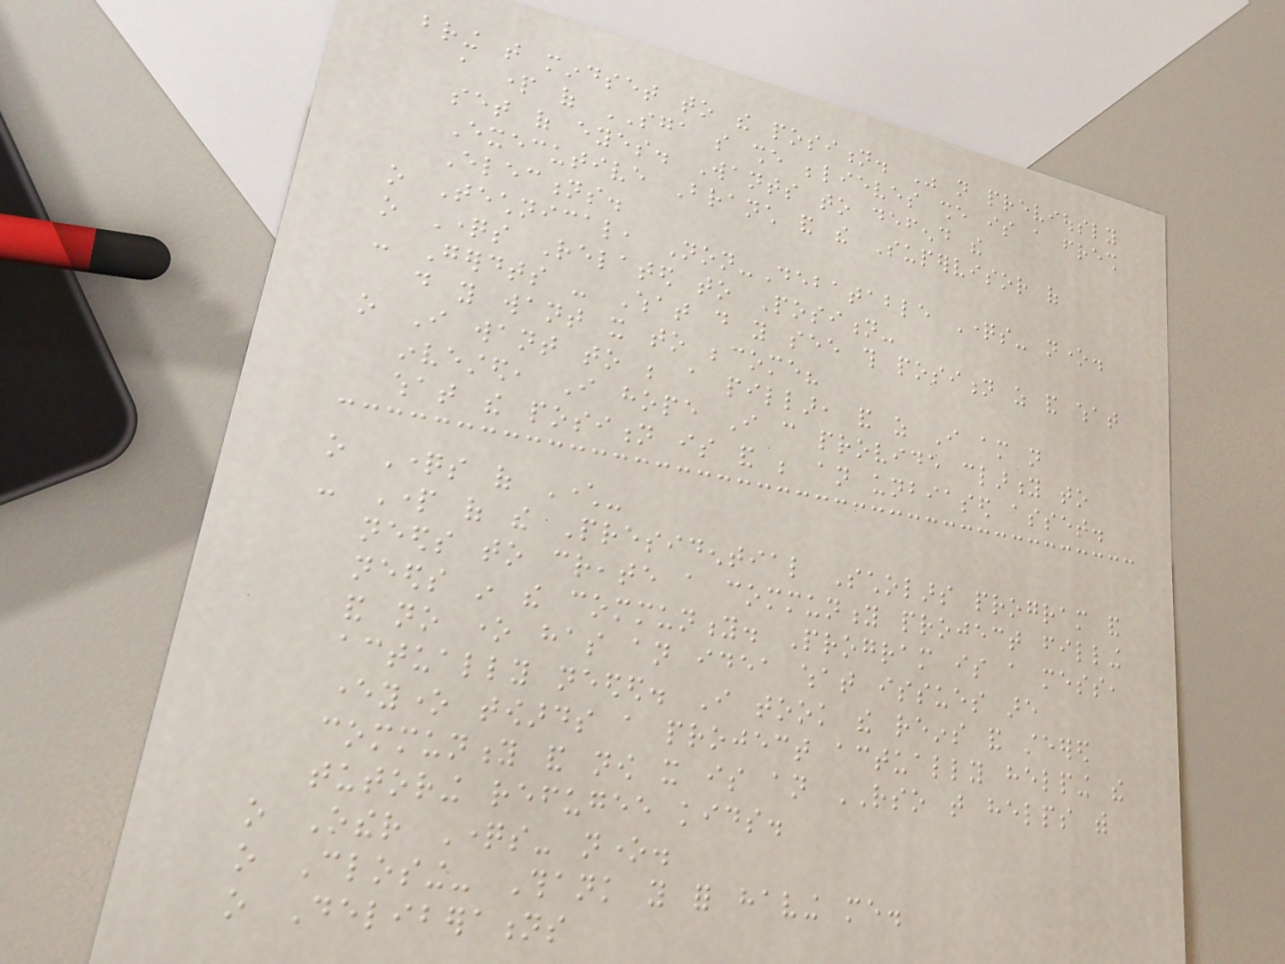bring that mindset to the position. Was not previously
a part of SGA so she believes she is a fresh
set of eyes. Wants to defend the
Executive Branch and the Supervisor of
Elections.
o Technical, Non-Debatable Questions- none.
o Questions Related to Position-
- Gerdts - What do you see this position as and what
do you want it to become?
o I want to be a pillar, and as I am not
invested, I hope I can provide clarity to
what the position is and be an unbiased asset.
o Questions of Character-
- Part of the Presidential Scholars program and
needs to create a community project filling
needs in the community. Program is a mess,
and no one has an idea what issues are
actually needed. I took the reins and steered
everyone towards a project actually helping the
community and now it is an RSO that helps with
tutoring refugee kids.
o Other Questions- none.
o Closing- Thank you for having me.
o Deliberations
